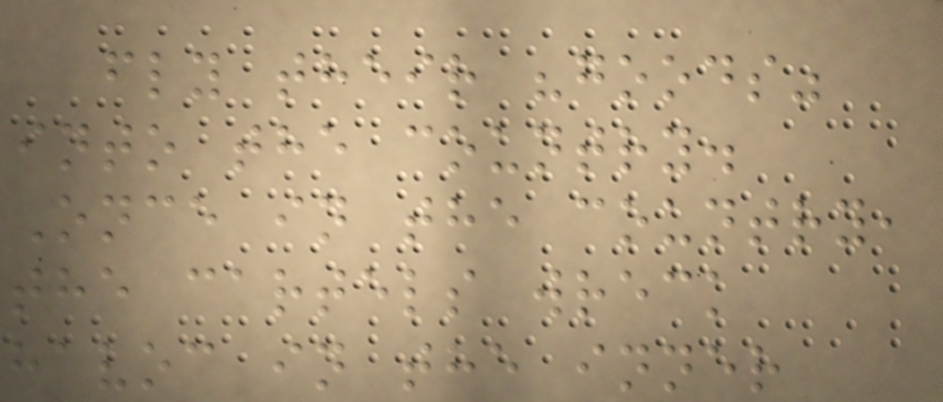fly their "goods"
into the country.
Once in the country,
the cartels wreck
havoc in the inner
